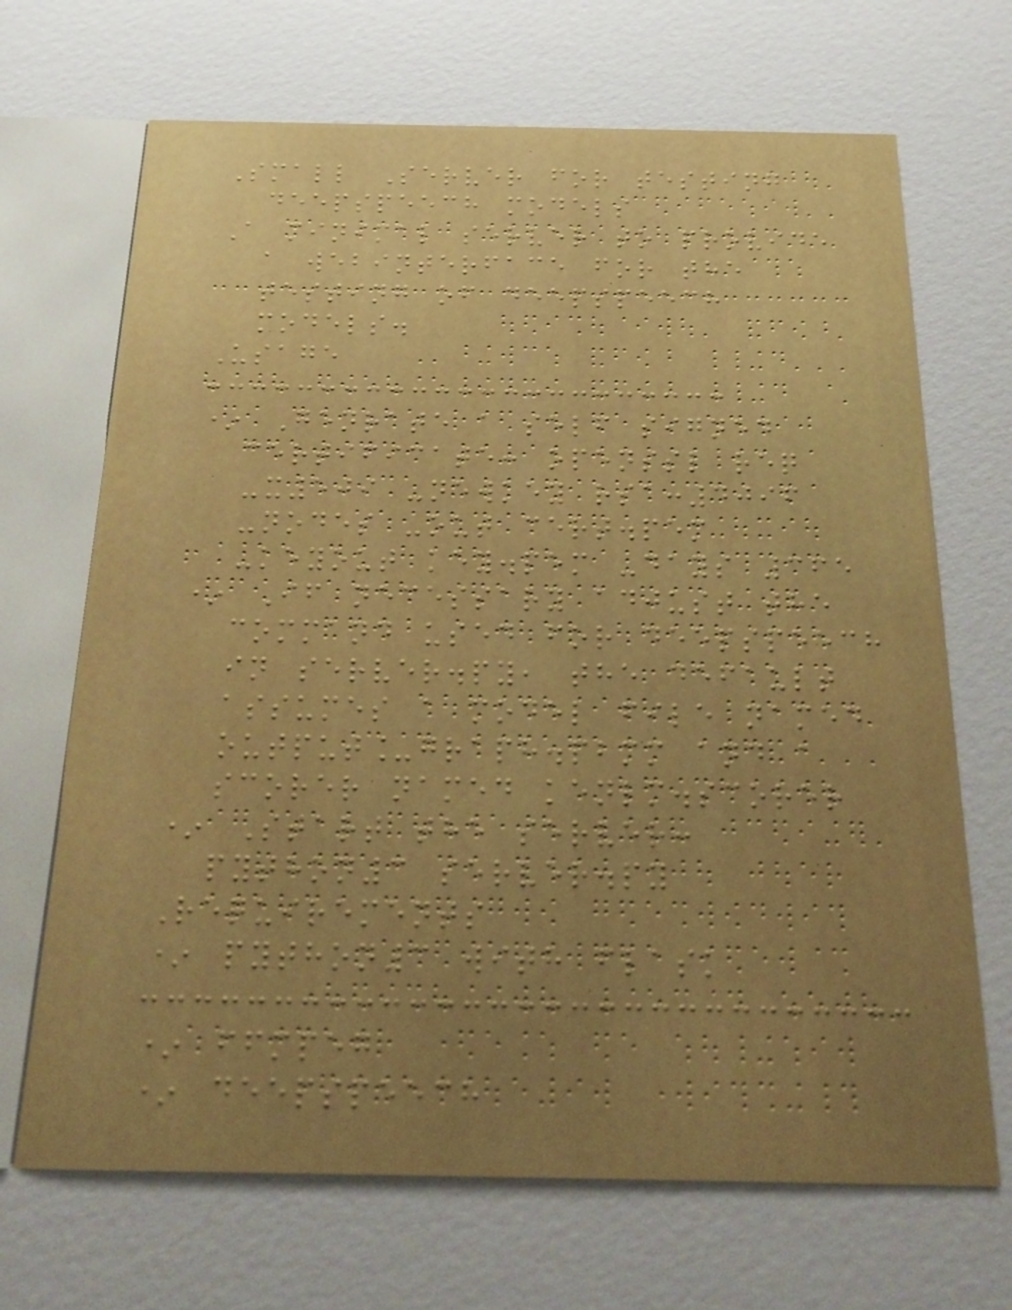Small Server for testing
deepspeech models
A minimal server to provide
a webinterface for the
testing of deepspeech
models.
Usage
* Genrate a self signed
certificate: openssl req
-x509 -newkey rsa:4096
-nodes -out cert.pem
-keyout key.pem -days 365
* If necessary adjust the
command used for deepspeech
in server.py, the default
assumes a model file named
output_graph.pbmm and a
scorer named kenlm.scorer
* Start the server:
python3 server.py
Requirements
* python3 with flask
* ffmpeg
* deepspeech
